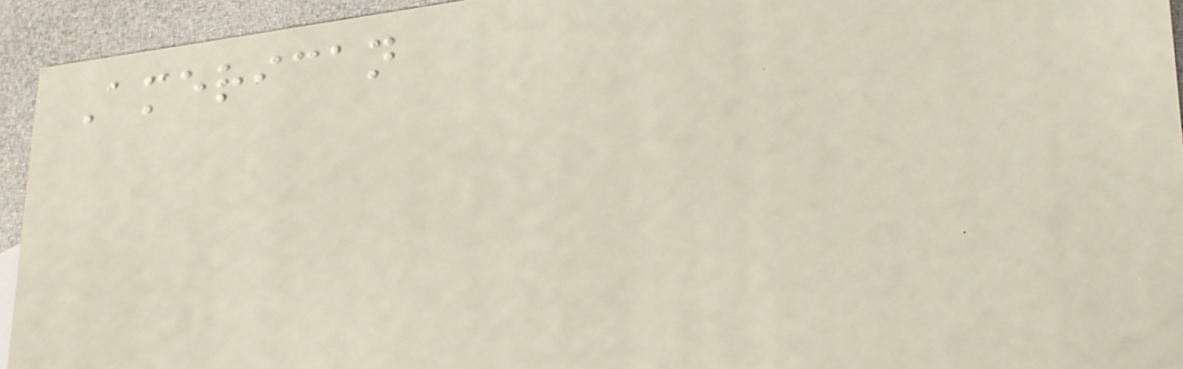American
